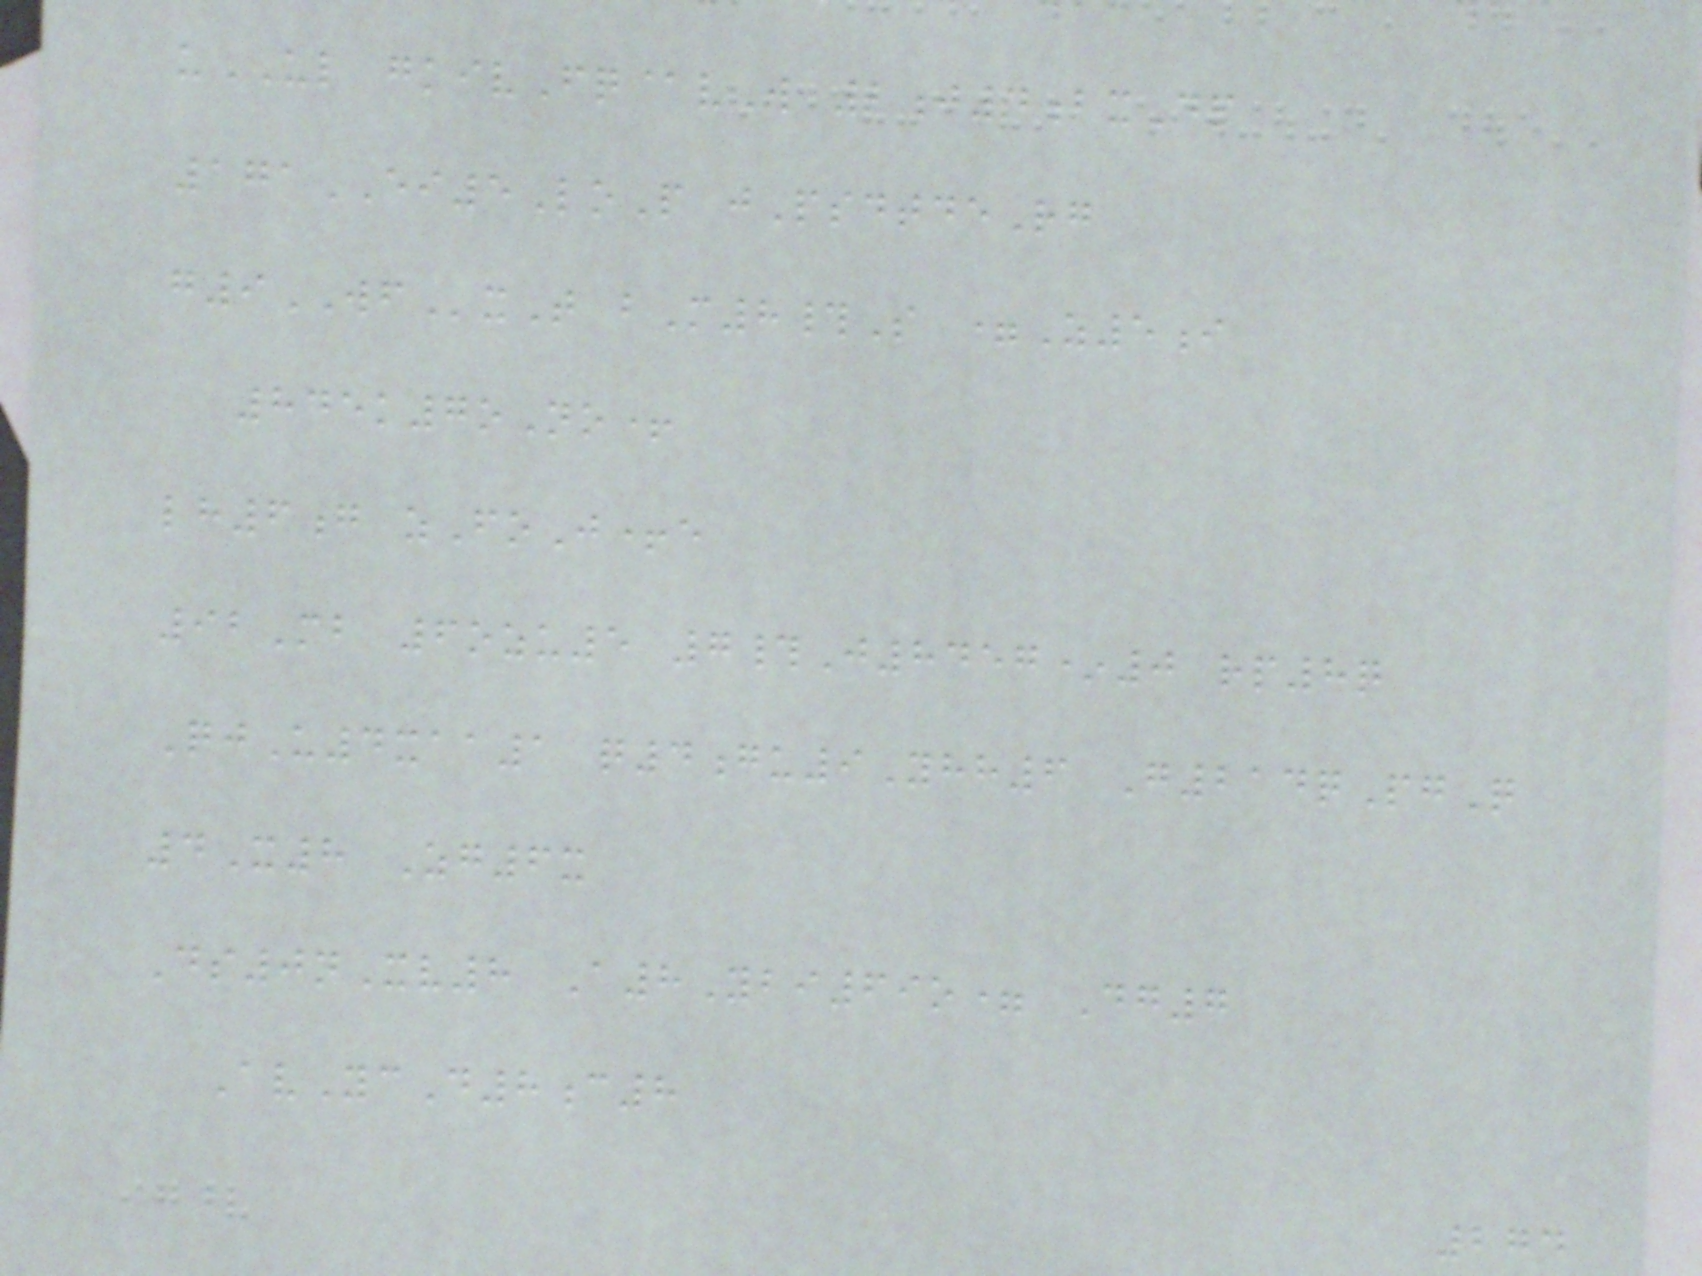uUL gkivFq@vW 2j4bxDp
171EI5LoP jPsdtdeRg
g9WFxT bM8#S =Z5i
845k7oNo+
lh6g zFoJ+e
92Mb 6ozu5 7#J8457*0 rp8q
QjU4xaa1 q4gu9Yhh6 G214qPgQ
4X8 Zg6x
Ds0nXv8 A8Ybi69o= Dg7
AvYcD8c8
274
